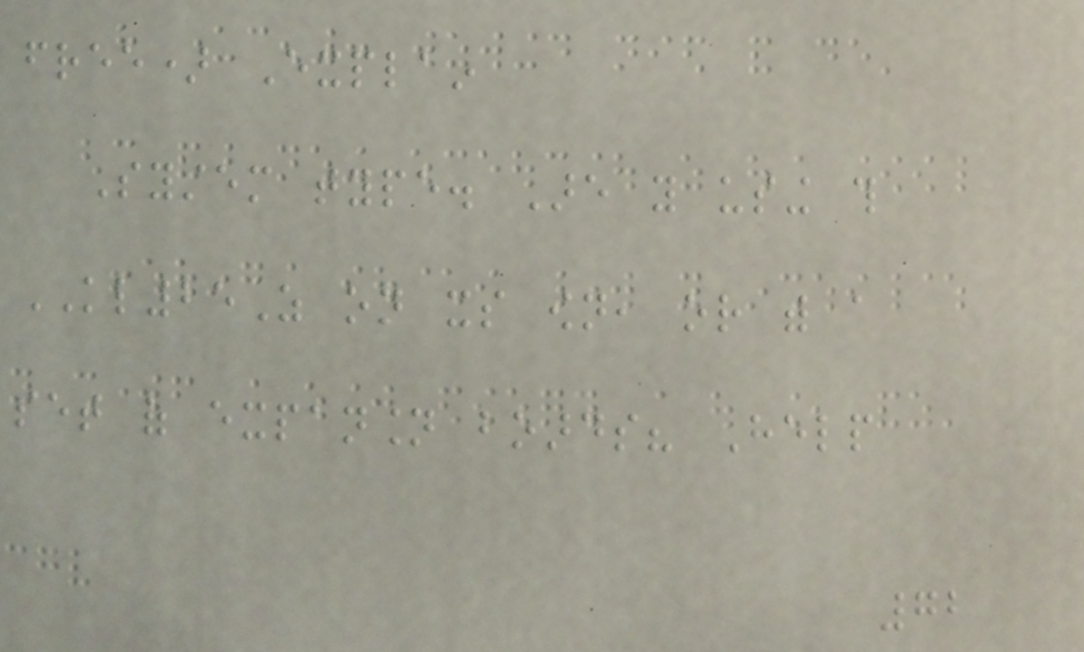free) Explain
System type. Are you using this
KL25Z on its own, or with a
set of expansion boards? Help
72
